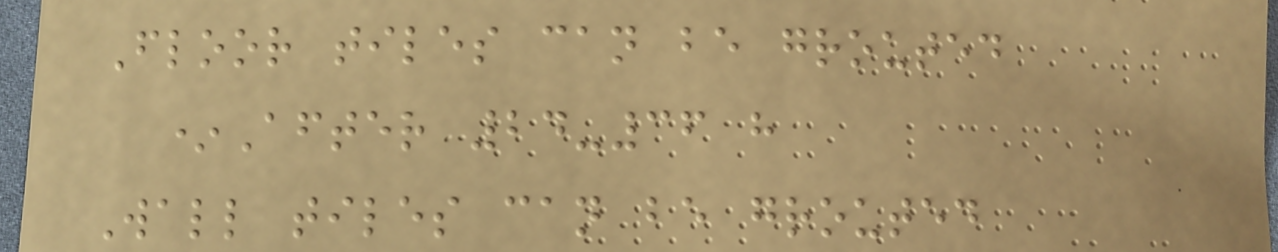Floor tiles can be grouted
*After 24-36 h
Wall tiles can be grouted
